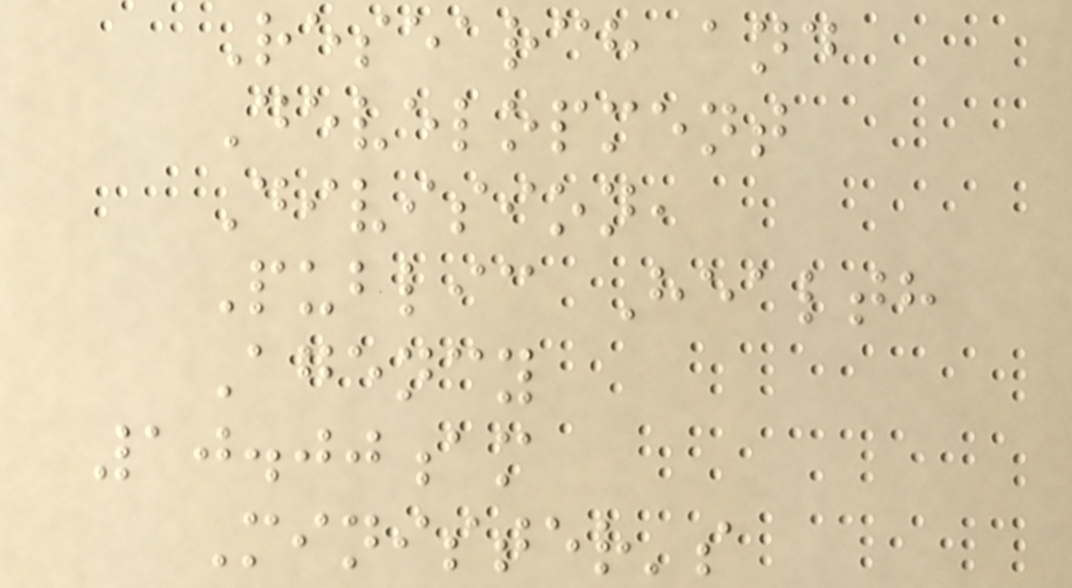Research and
Development
Division,
Public Health
Agency
10.00am
Minister's
